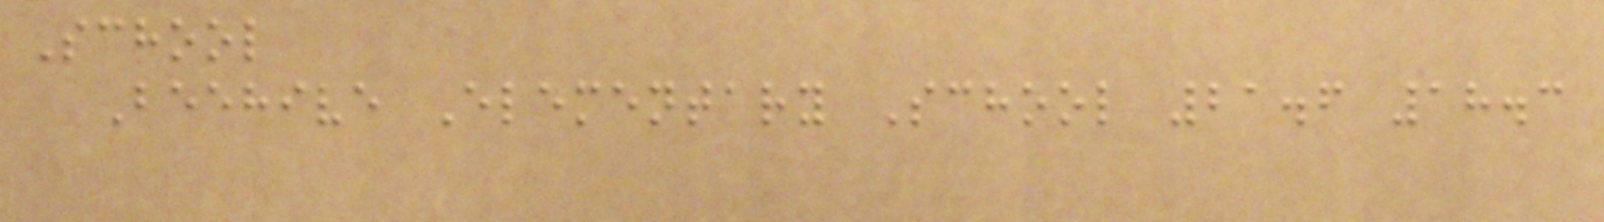School
Beehive Elementary School 21.6 18.3
